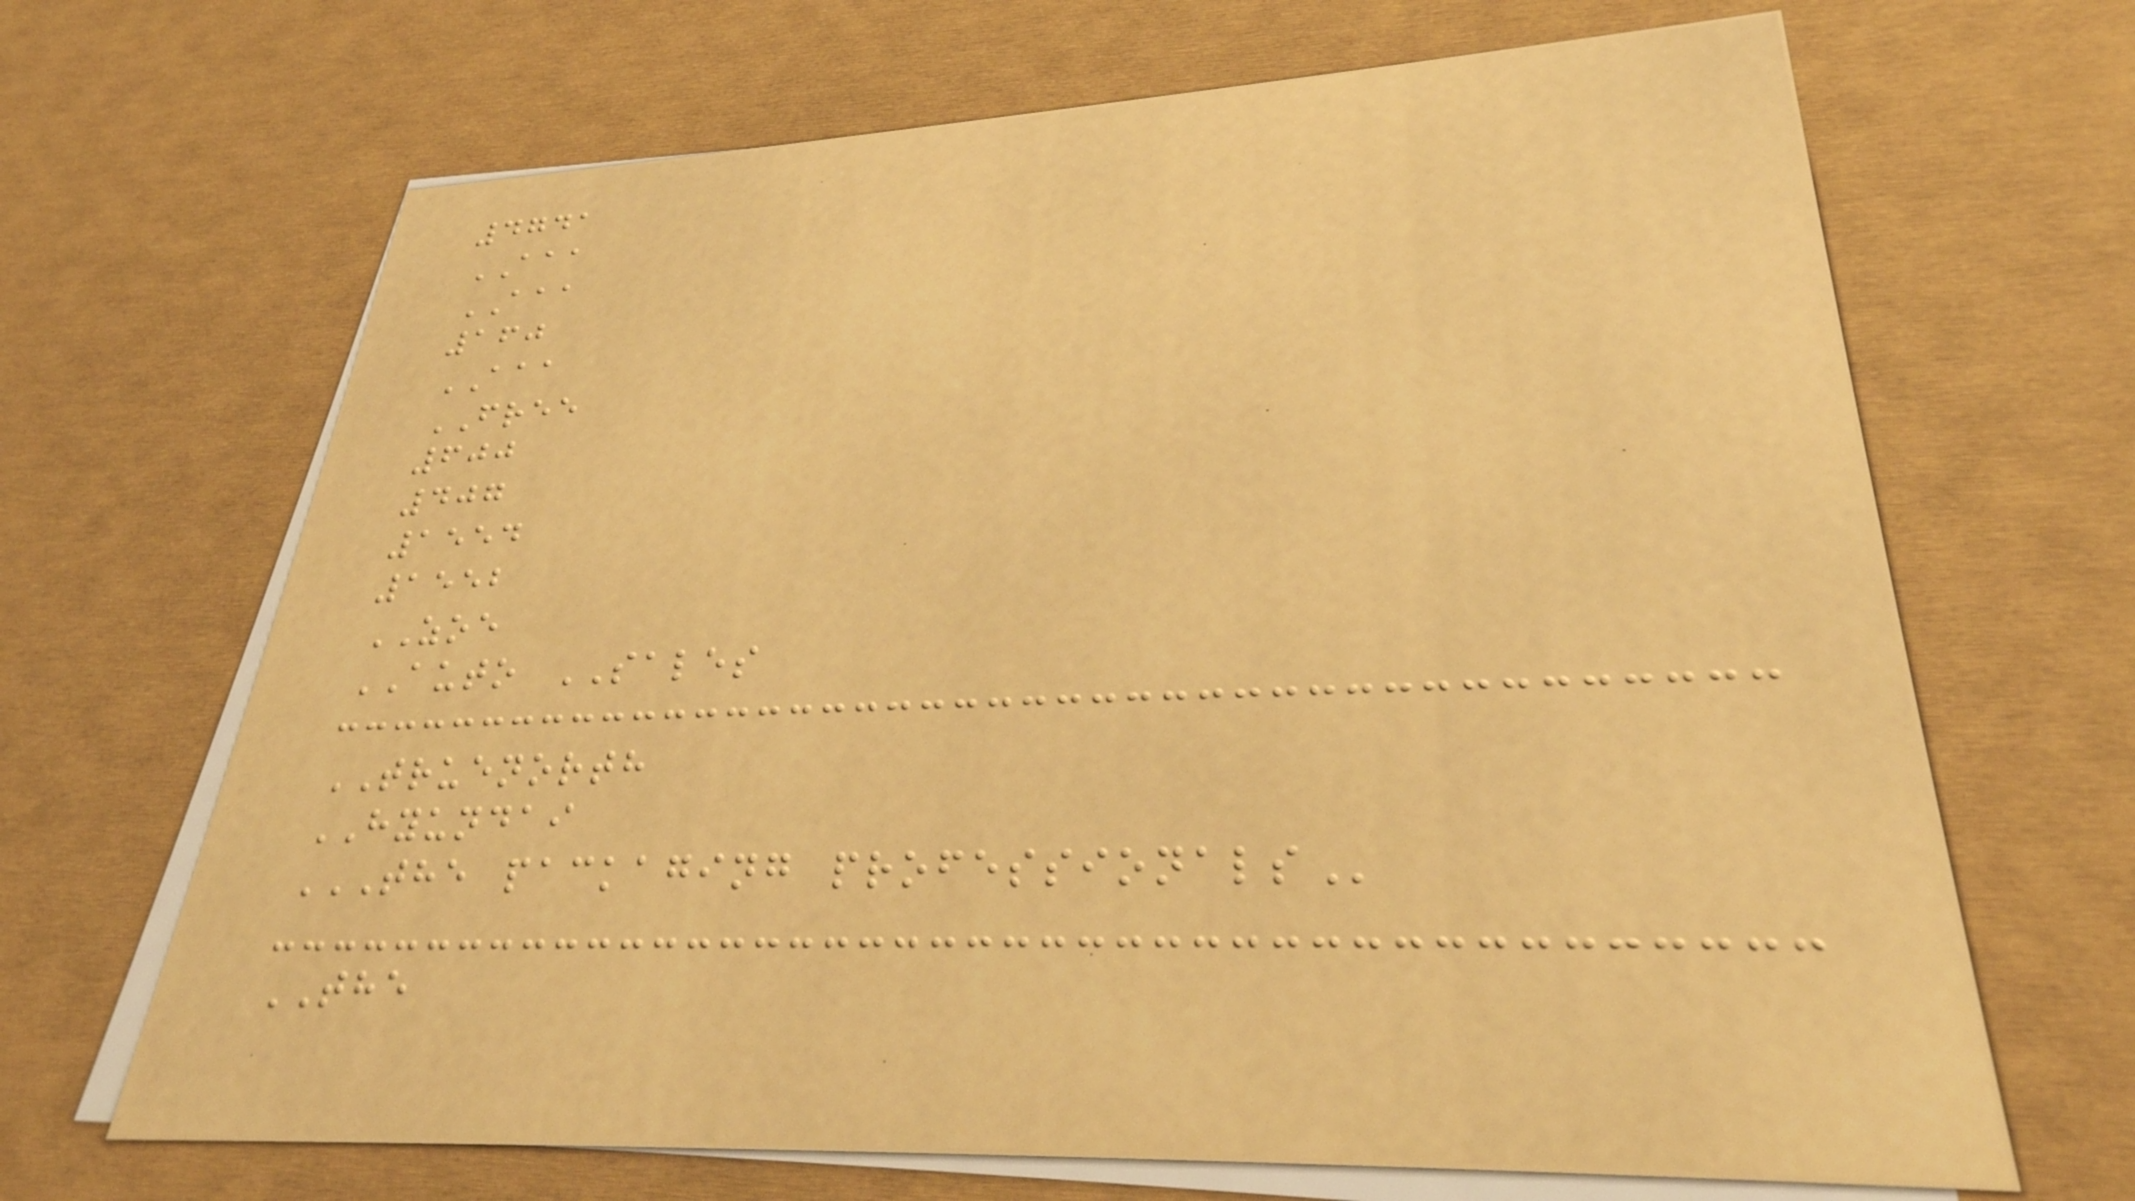4741
AAA
AAA
160
AAA
FREE
600
407
1554
1552
ZOE
AUTO SALES
TRUENORTH
HYUNDAI
THE PACKAGING PROFESSIONALS
THE
